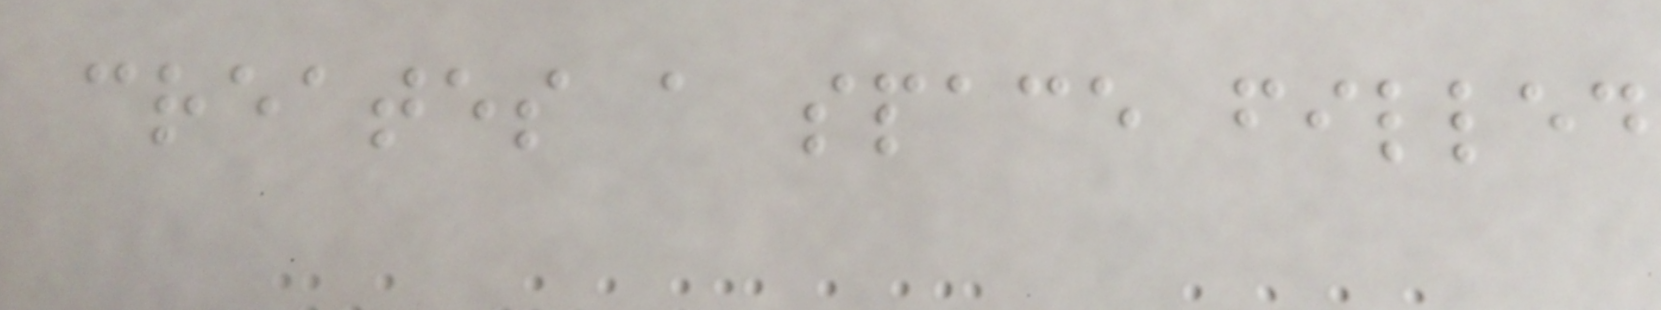creates a space filled
